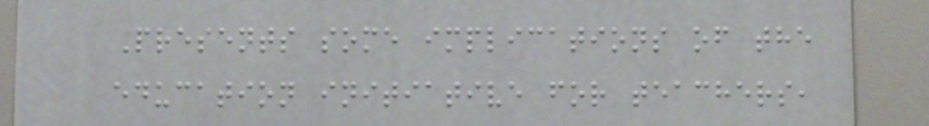Presents some implications of the
education initiative for teachers,
